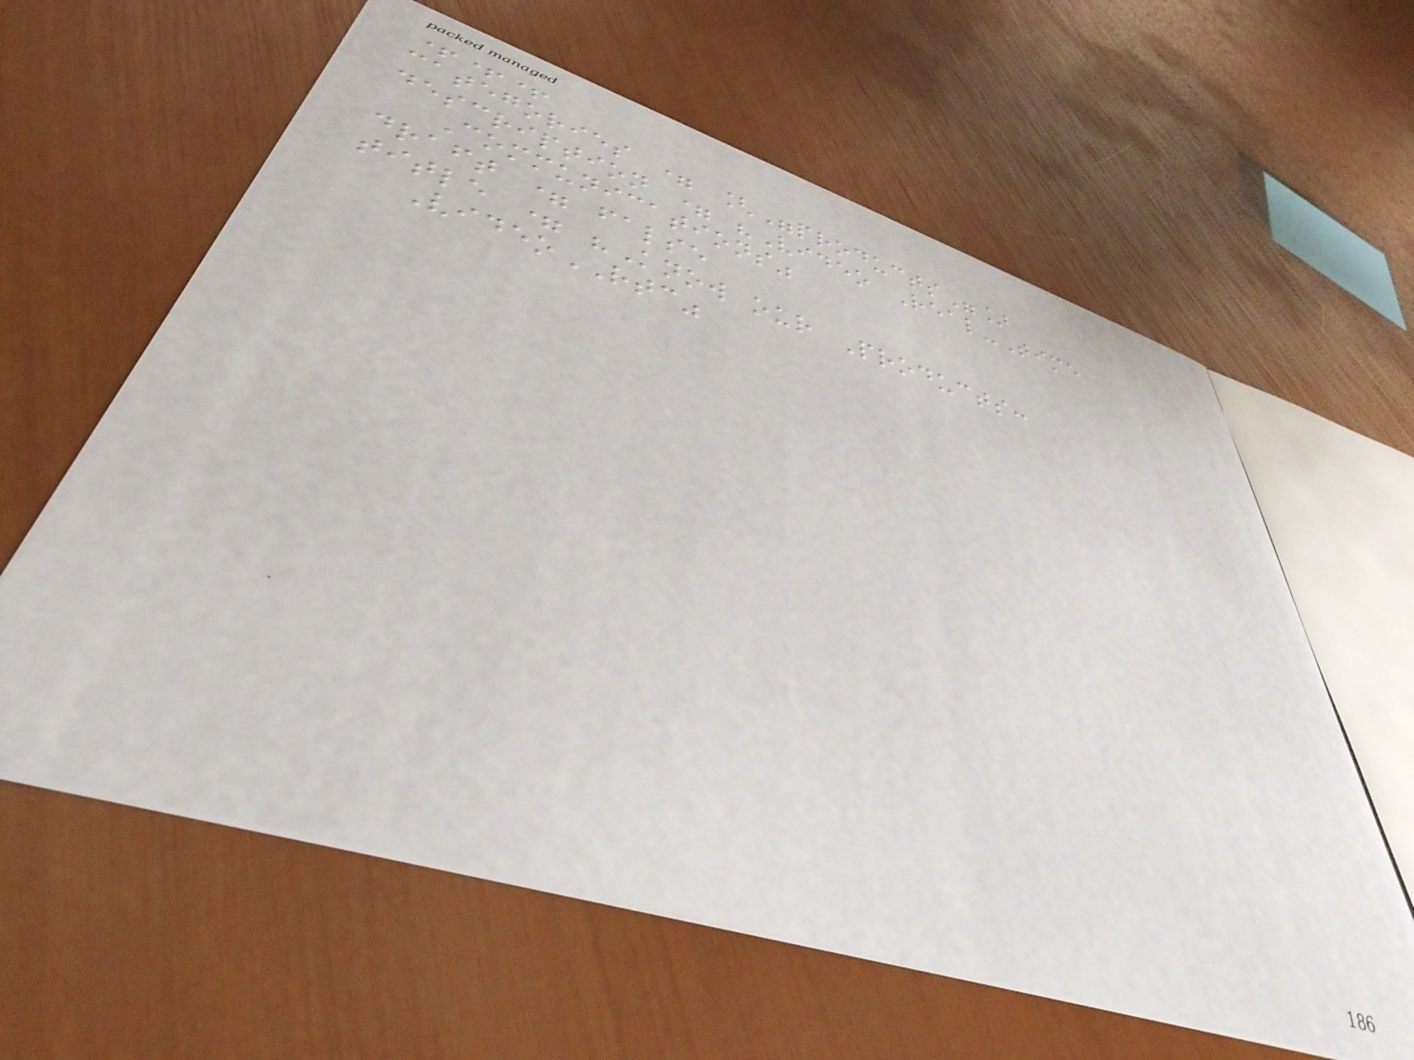+++
categories = ["products"]
description = "Video Real-Time
Communications"
draft = false
title = "Know our Products:
VideoRTC"
